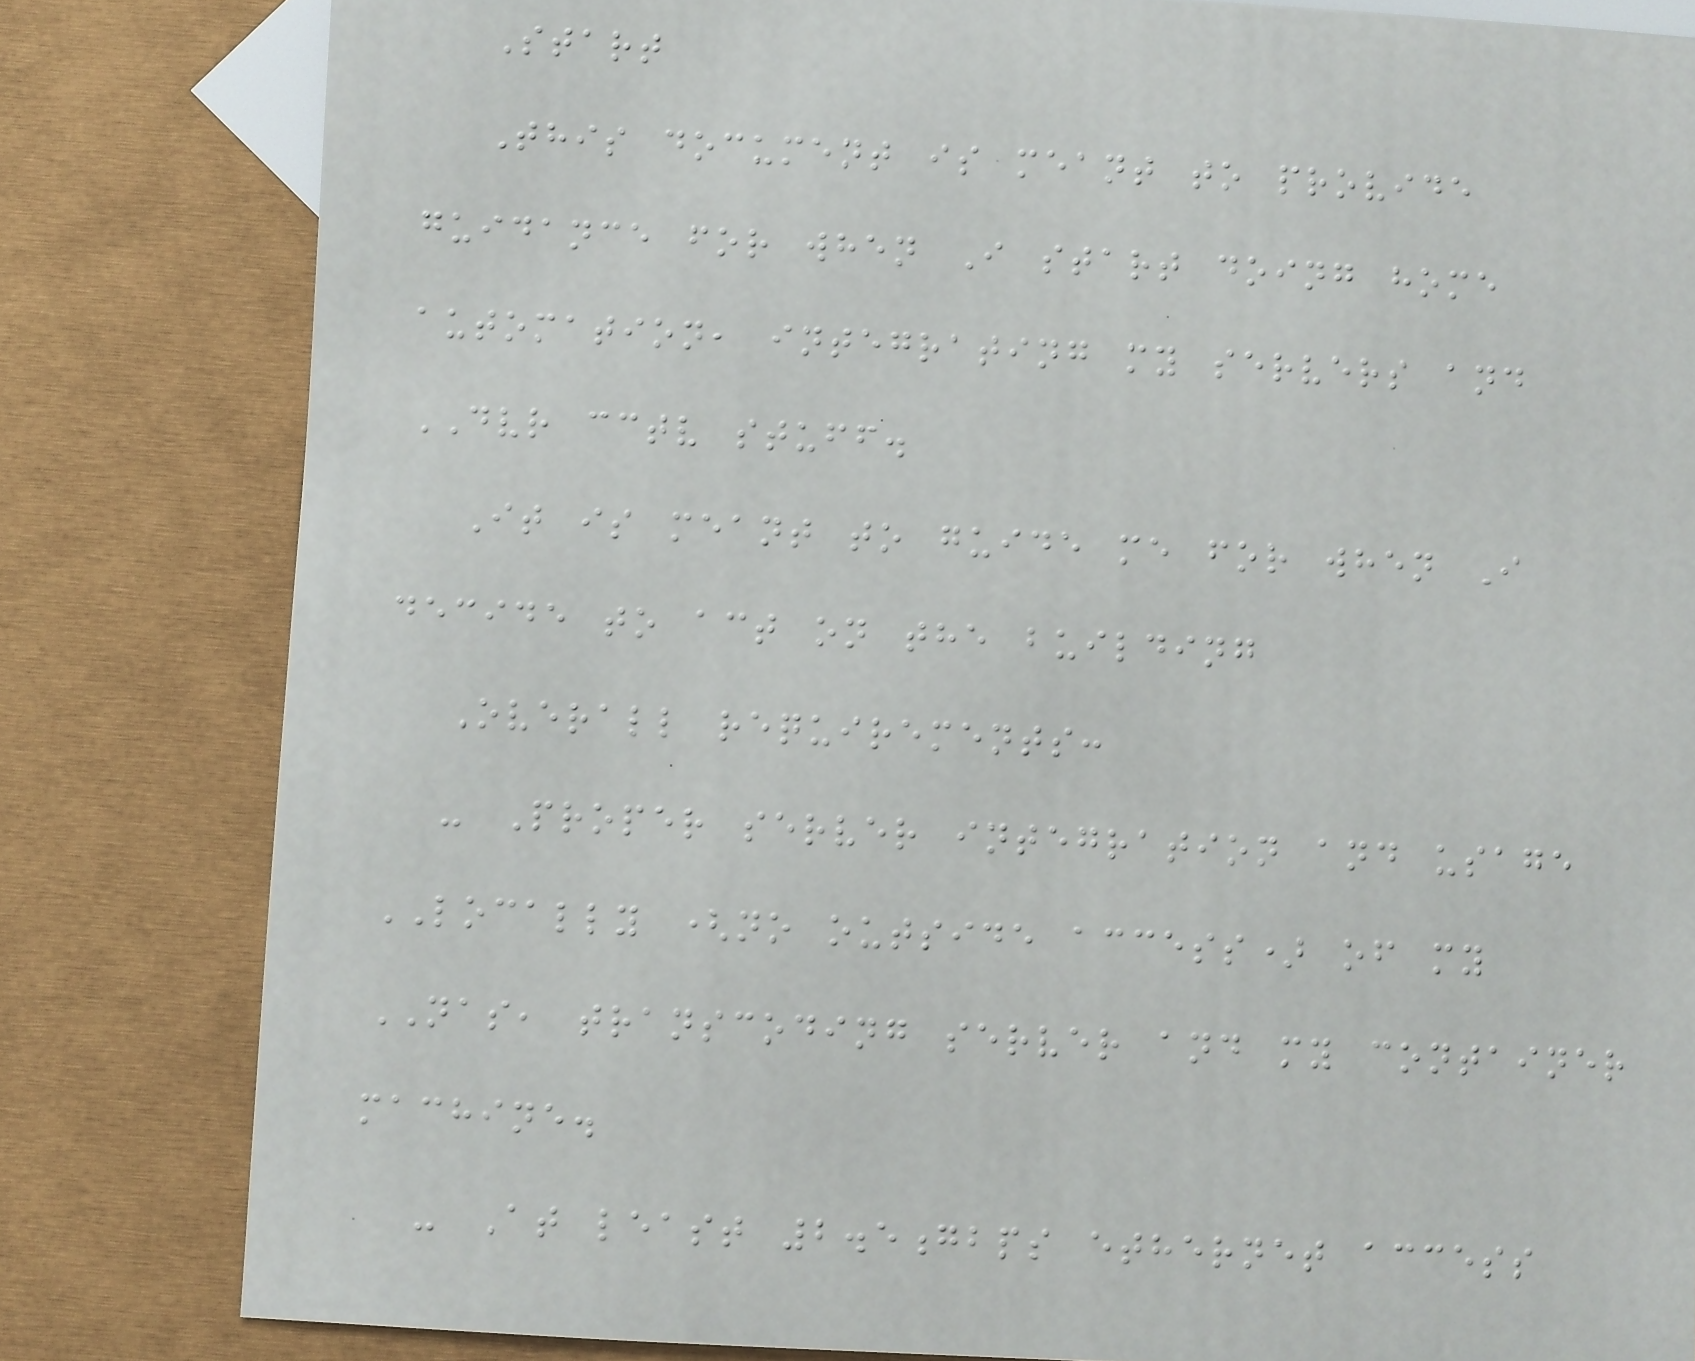Start
This document is meant to provide
guidance for when I start doing home
automation, integrating my servers and
DVR cctv stuff.
It is meant to guide me for when I
decide to act on the building
Overall requirements:
- Proper server integration and usage
LOCALLY (no outside access) of my
NAS, transcoding server and my container
machine.
- At least 2.5gbps ethernet access
